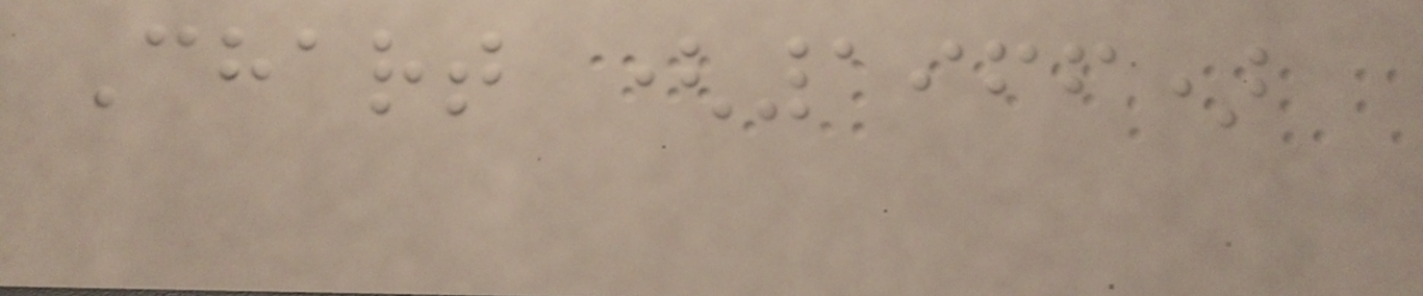Chart (1966)
